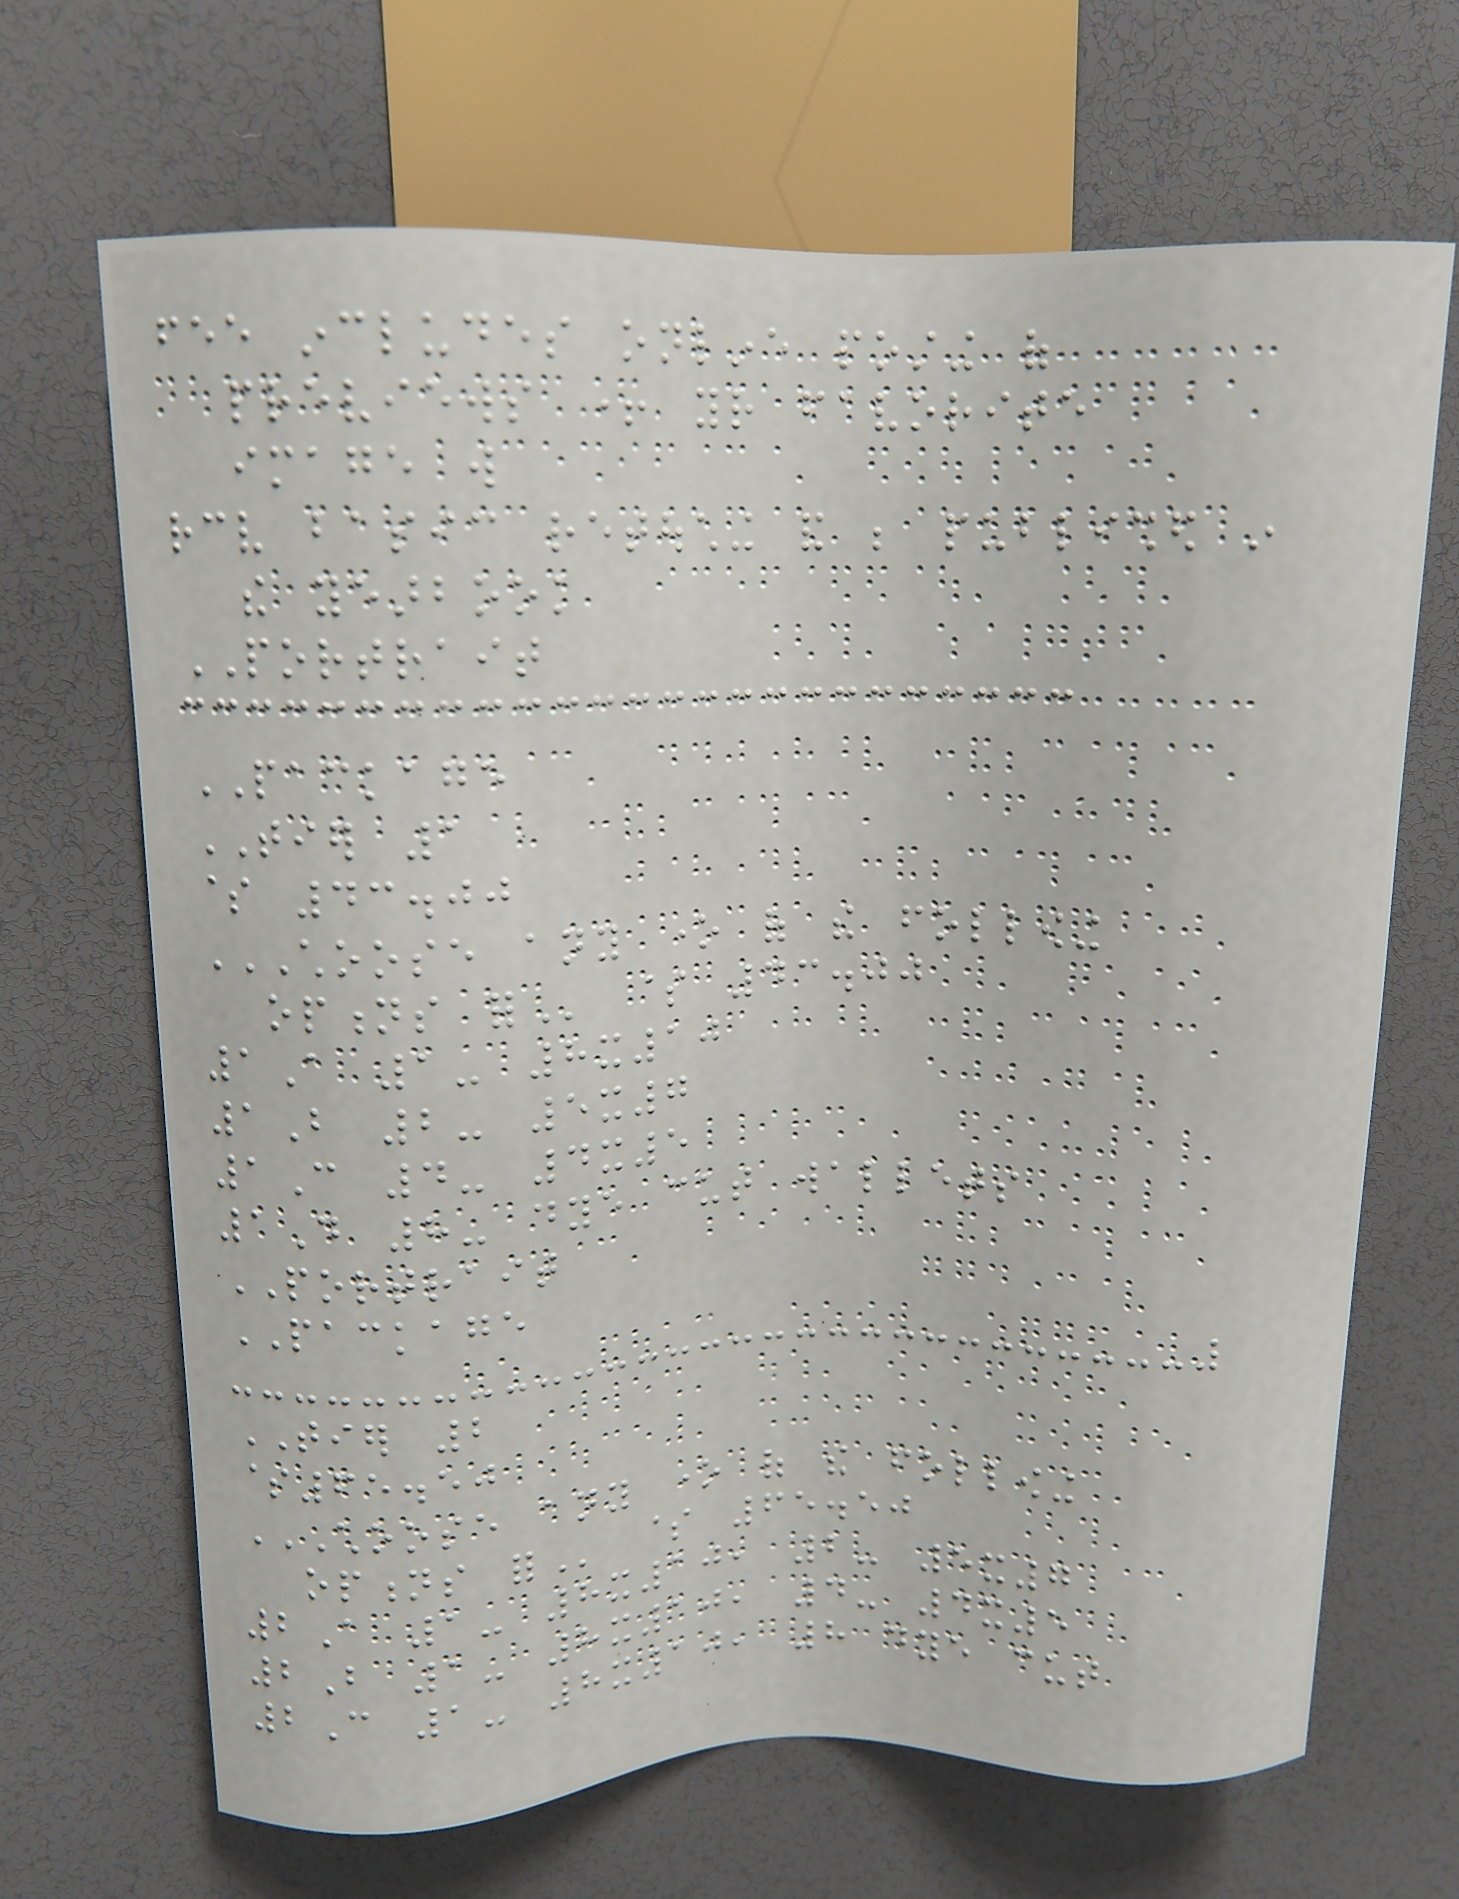fee includes online posting of
previews + your favorite
image will
receive basic retouching and be published in
the yearbook
PORTRAIT
PACKAGE
TIER 1
$ 43.00
CHOOSE ANY ONE OF THE FOLLOWING
OPTIONS FOR $ 43.00
1A 1- 8x10
1B 2- 5x7
1C 4- 4x5
1D 8- dye cut wallets
PORTRAIT
PACKAGE
TIER 2
$65.50
CHOOSE ANY ONE OF THE FOLLOWING
OPTIONS FOR $ 65.50
2A 1- 8x10, 2- 5x7
2B 1- 8x10, 4- 4x5
2C 1- 8x10, 8 dye cut
